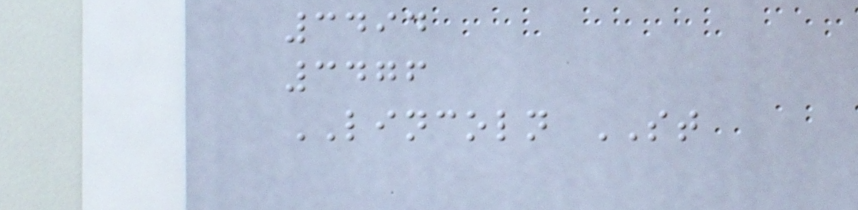3494
3476
LINCOLN ST
